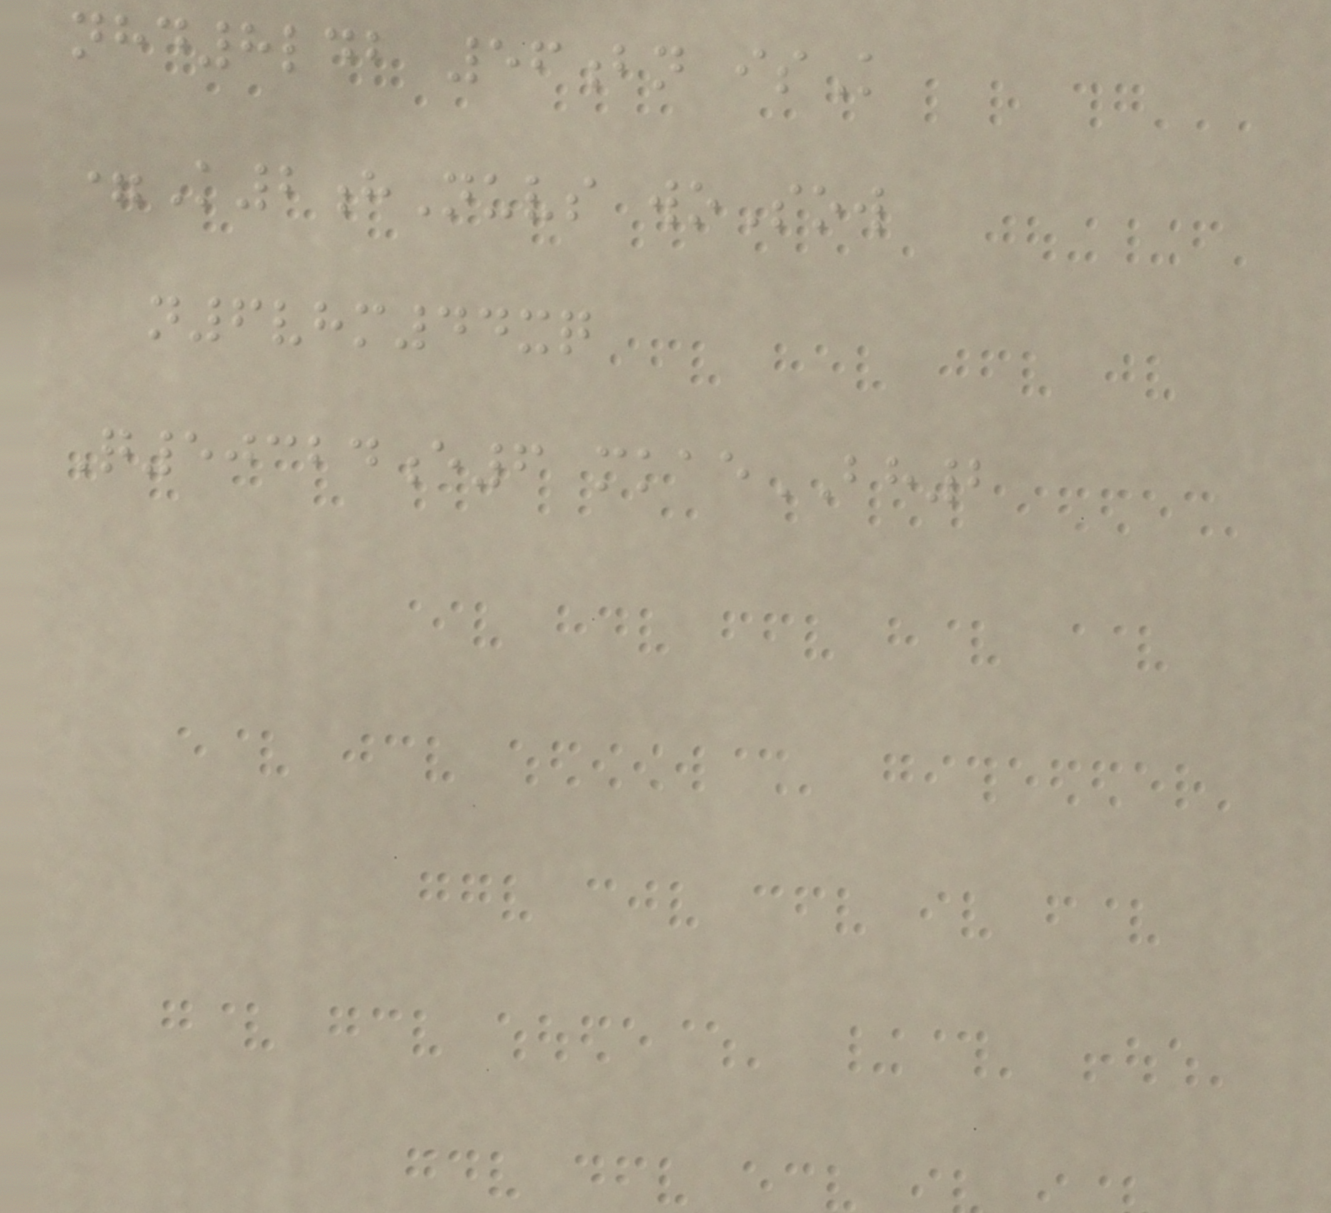nhd8ldb 56bn isK
=K2hNuvs woSow
n6vhm44xq
Q50324e6 mkaeBH2
